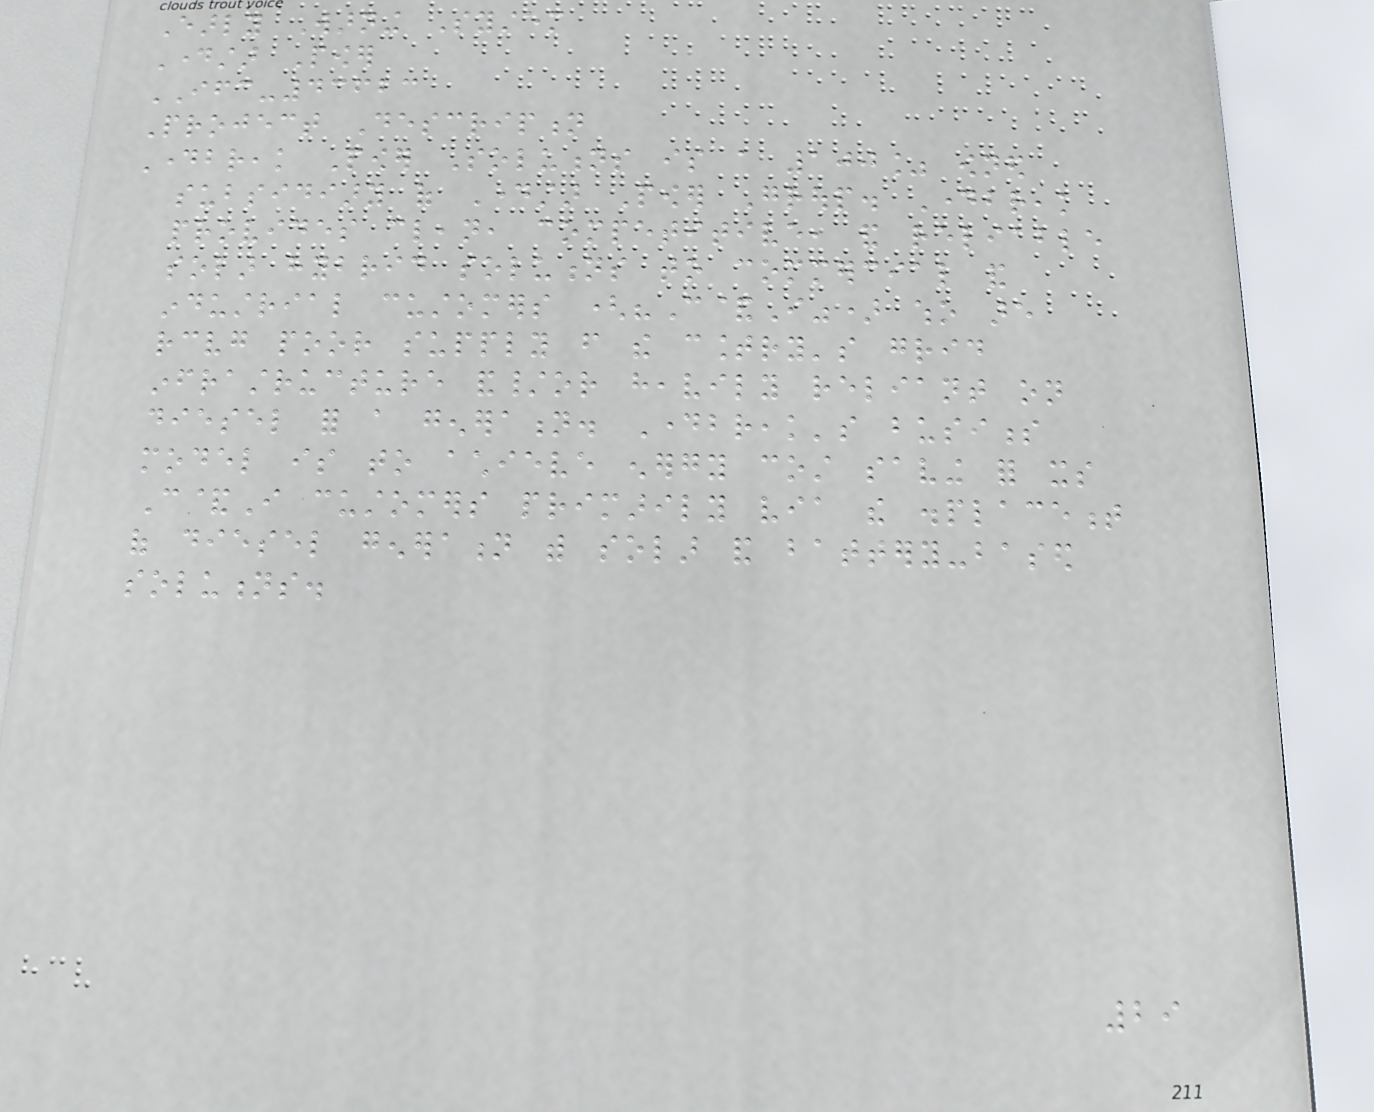Early Warning System
Daystar Power
IFC-43623
Project Description
Daybreak Power Solutions is a 100% owned
subsidiary of Daystar Power Group. Daybreak
provides clean, competitive, and reliable
solar hybrid solutions to commercial and
industrial customers ("C&I") who are
receiving poor supply from the country's grid
infrastructure and/or heavily reliant on
diesel for a generation. Daybreak's business
model is to achieve energy cost saving for its
C&I customers primarily via the displacement
of diesel generation with solar and battery-based
solutions.
29
